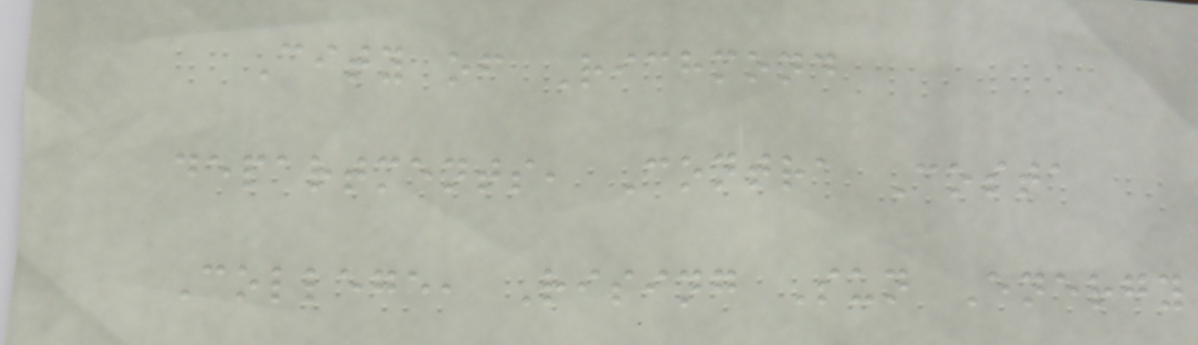City of Richmond
departments, Contra Costa
College, Rising Sun Energy
